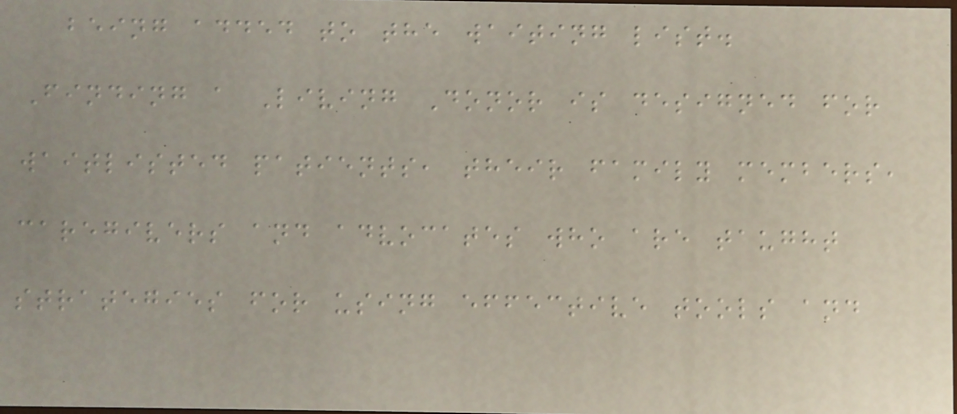being added to the waiting list.
Finding a Living Donor is designed for
waitlisted patients, their family members,
caregivers and advocates who are taught
strategies for using effective tools and
